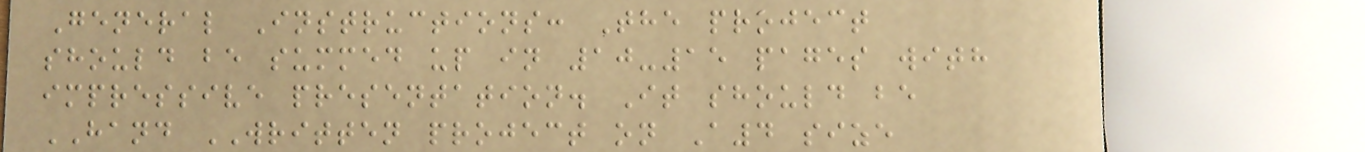General Instructions: The project
should be summed up in 10-15 pages with
impressive presentation. It should be
HAND WRITTEN project on A4 size
